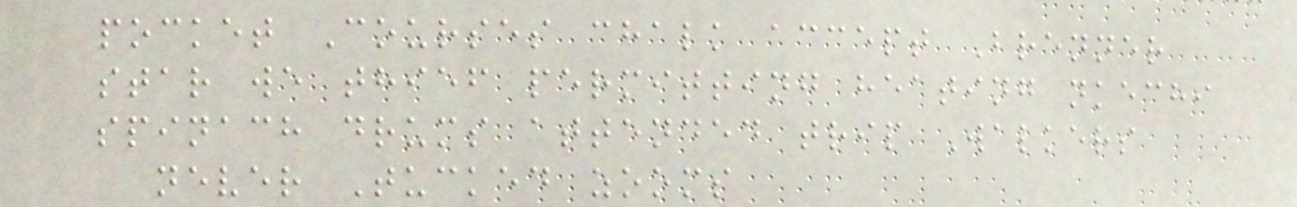pocket Courses chalk accept Brenner
star we thief permitting heating nkechi
spinach drums attended trip Walkers
never Tucked zooms
